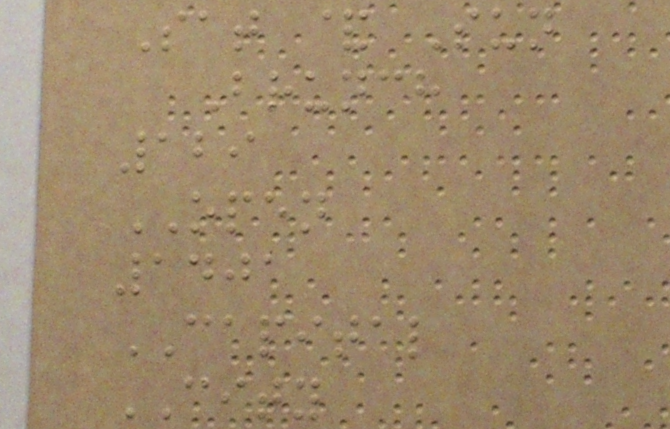Sat & Sun
Brunch
129
OPEN
1401
CAPITAL
CITY
